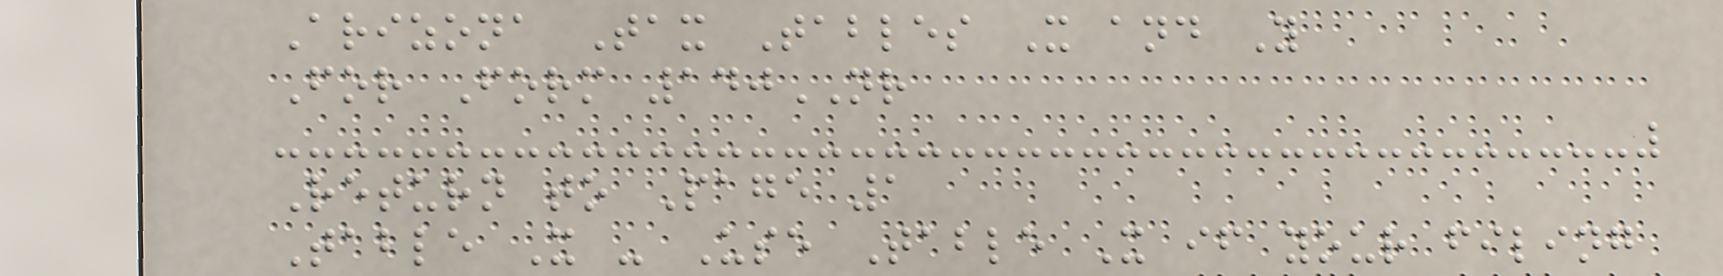Arizona Tax Tables X and Y
For Form 140NR
Return to Page 1
Table X - Use Table X if your filing
